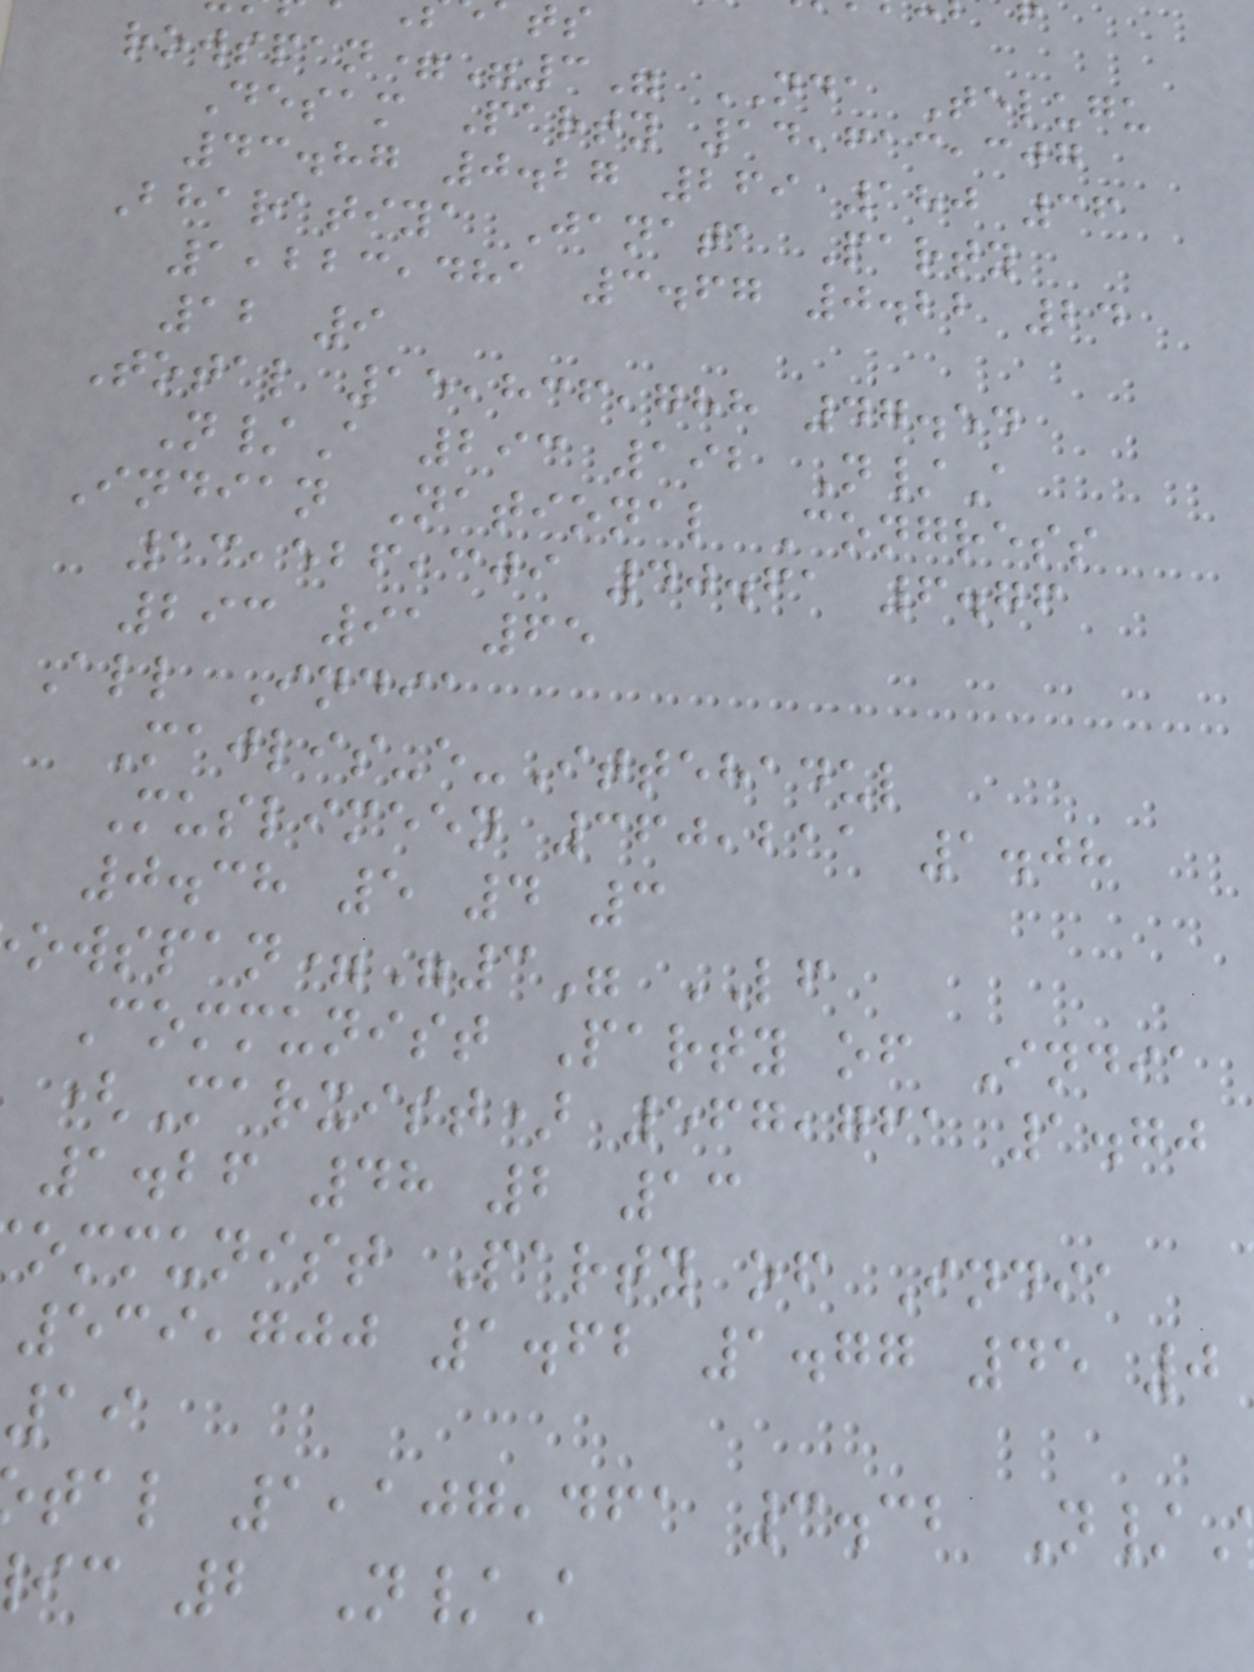rowspan="3" NDA Telugu
Desam Party 14,613,307
43.87 0.27 269 180 36
Bharatiya Janata Party
1,223,481 3.67 0.22 24
12 9
Total 15,836,788 47.54
N/A 293 192 N/A
Indian National Congress
13,526,309 40.61 6.76
293 91 65
All India
Majlis-e-Ittehadul
Muslimeen 360,211 1.08
0.38 5 4 3
owspan="3" LF
Communist Party of India
(Marxist) 567,761 1.70
1.26 48 2 13
ommunist Party of India
539,700 1.62 1.77 45 0
19
tal 1,107,461 3.32 N/
ic 2 N/A
